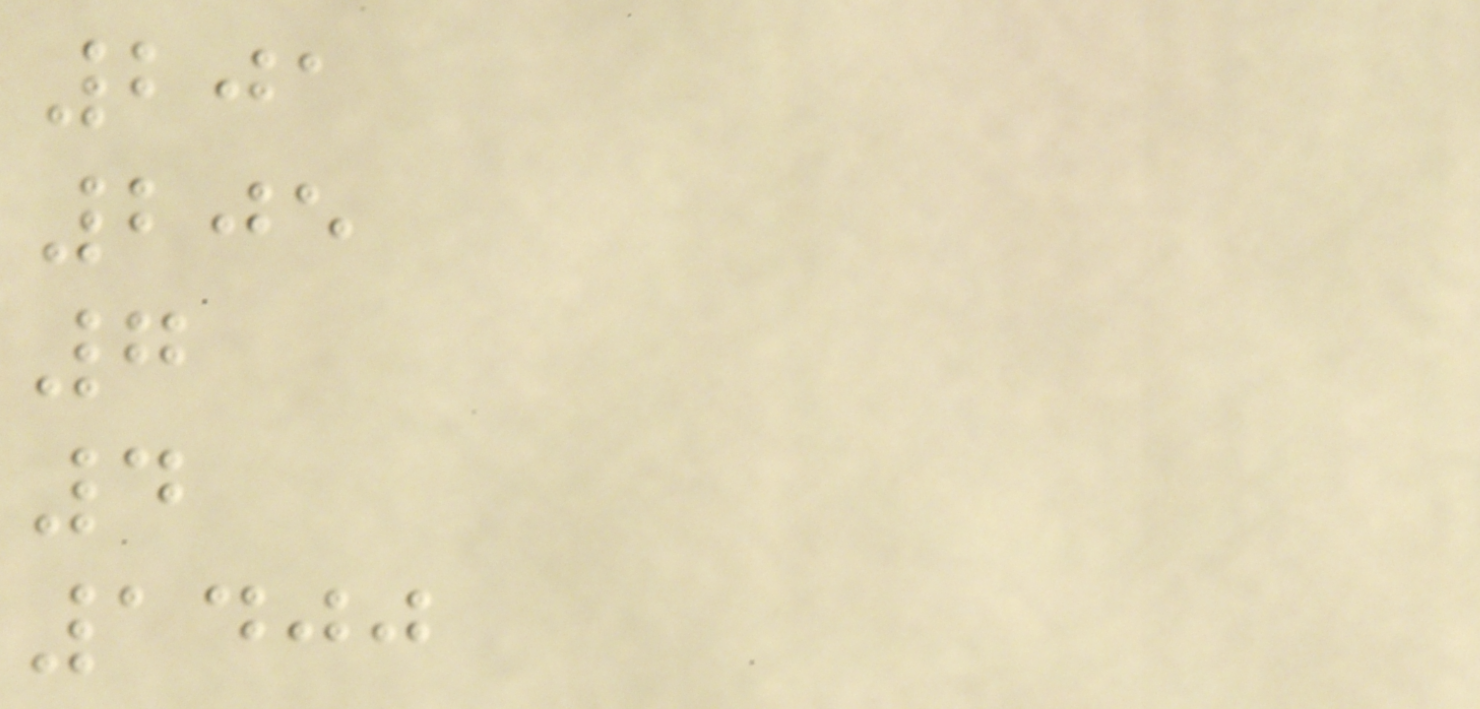201
205
7
4
1400
